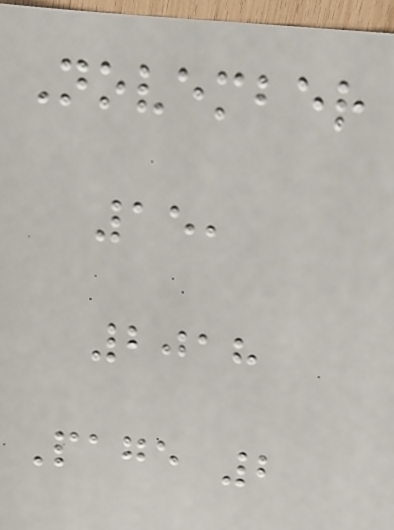November
15,
2018
Page 2
